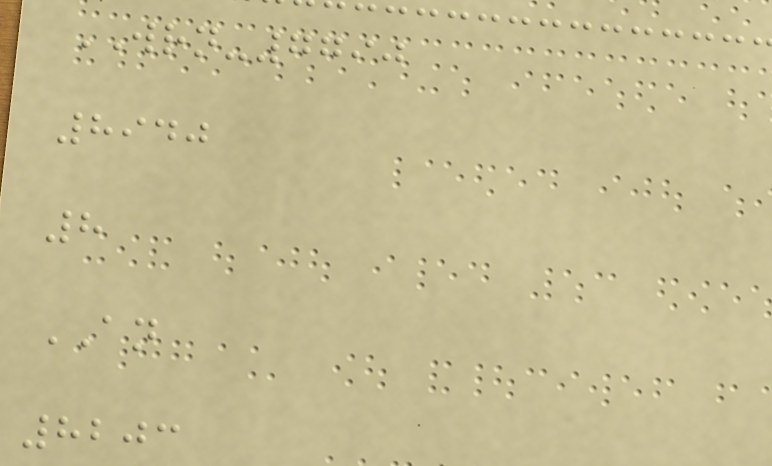WRN-7790
8940
8
AN
8203
